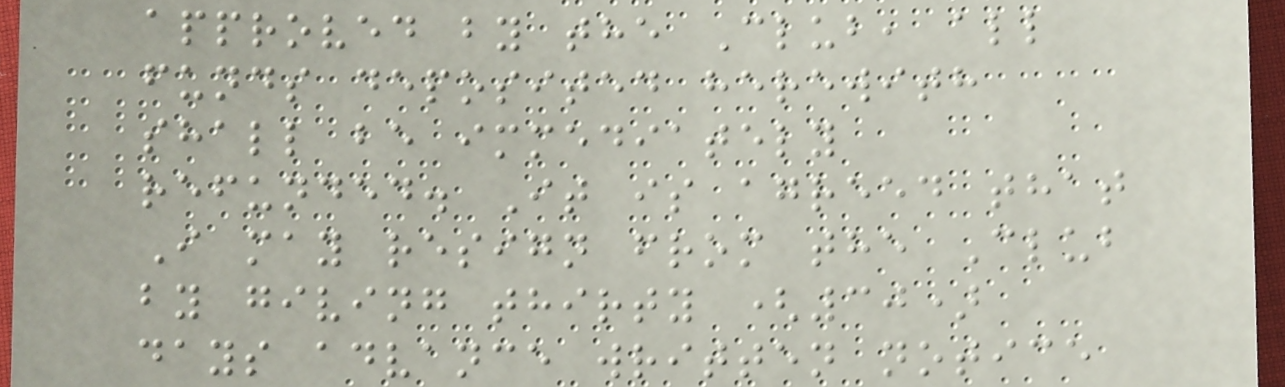approved by the Club, all
funds deposited herewith
shall be immediately
refunded. It is agreed that
I may resign from the Club
by giving thirty (30)
days advance written notice
